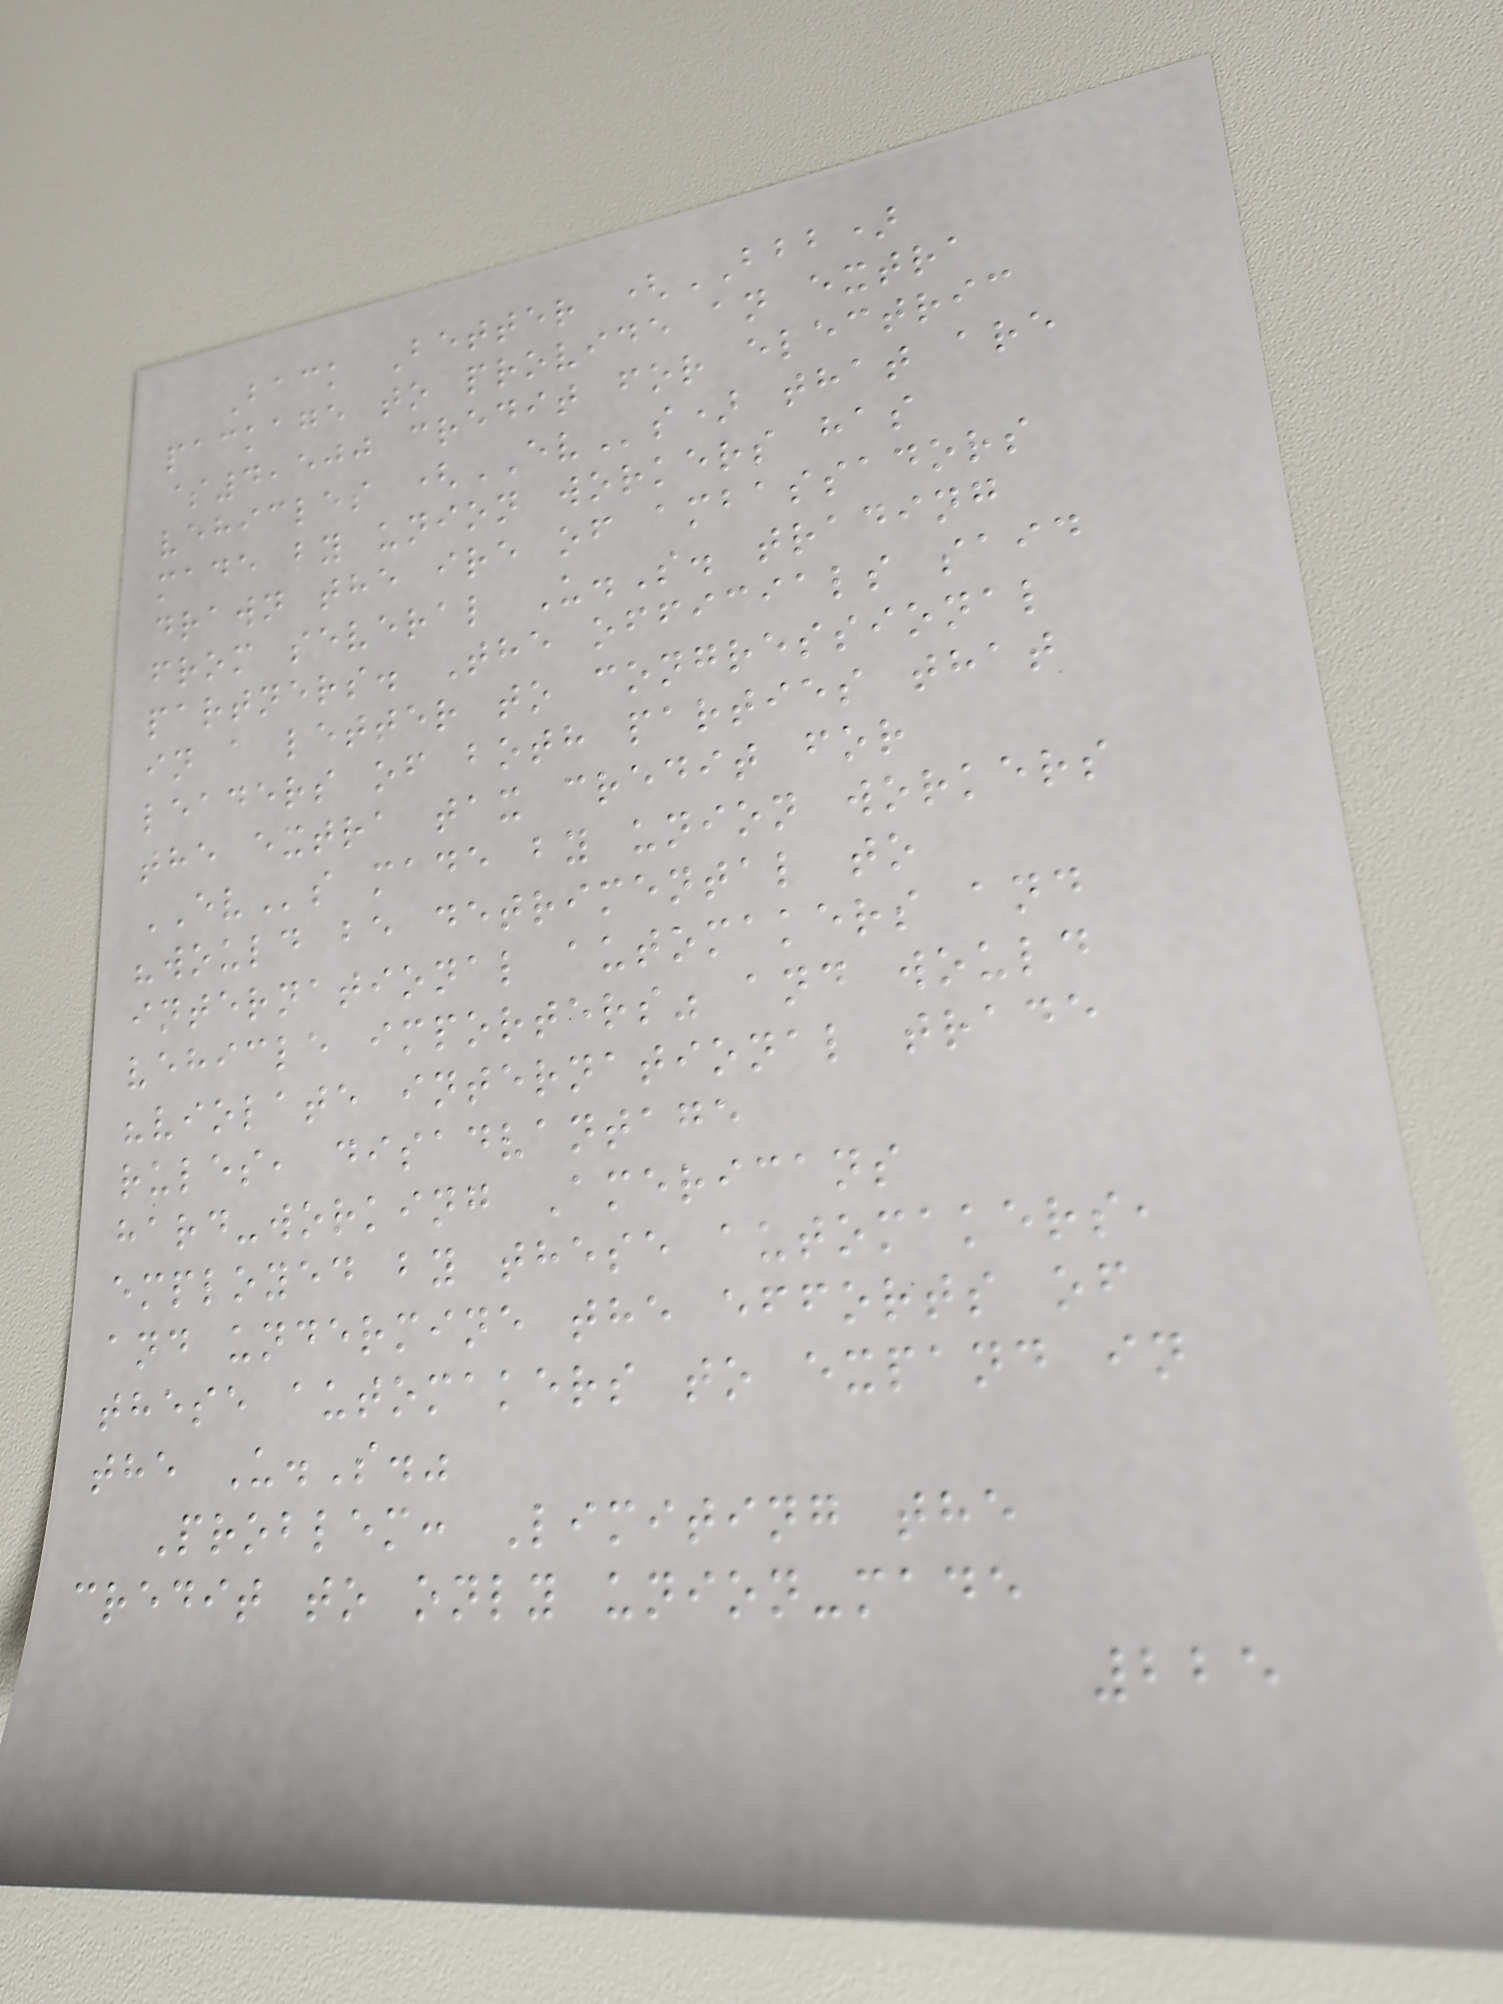Back Better (BBB)
package to provide an extra
$4,500 credit for electric
vehicles (EVs) that are
made by union workers has
drawn the ire of ambassadors
from several U.S. trading
partners. The officials said
in a letter to congressional
leaders of both parties that
the extra tax credit for
EVs made by union workers
"would be detrimental to
international automakers and
vehicle importers" and would
"violate international trade
rules, disadvantage
hard-working Americans
employed by these automakers,
and undermine the efforts of
these automakers to expand in
the U.S."
Problem: Limiting the
credit to only union-made
225
